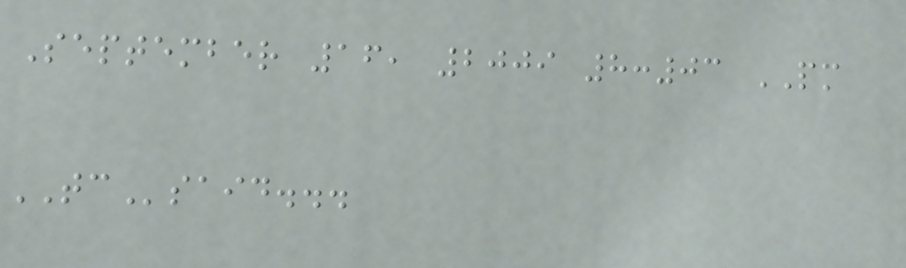September 16, 2009 8:03 PM
TCsaid...
